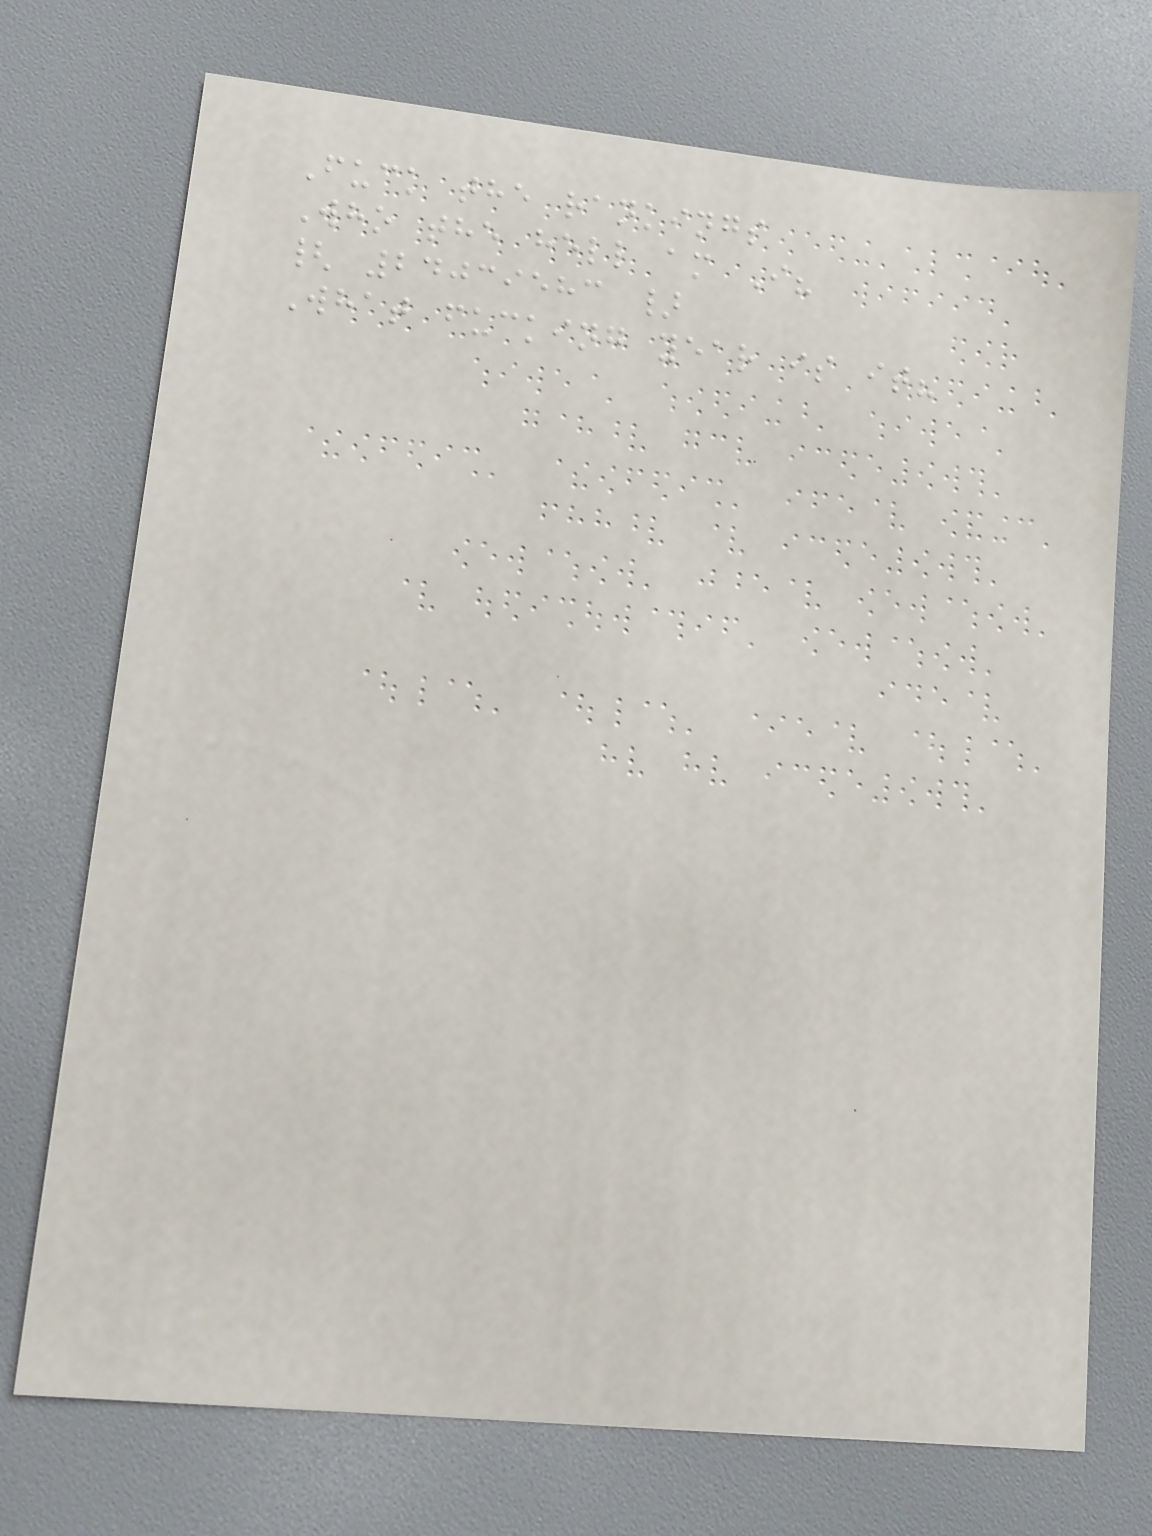Fuck the rankings
Who the hell am I?
{ 24039583 }
What fucking year is it?
